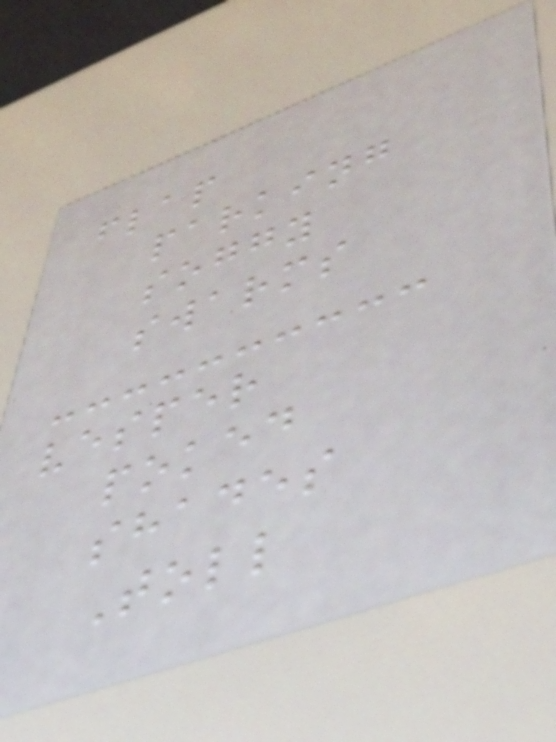flap
parking
soggy
swarms
vesper
poked
shades
Toll
